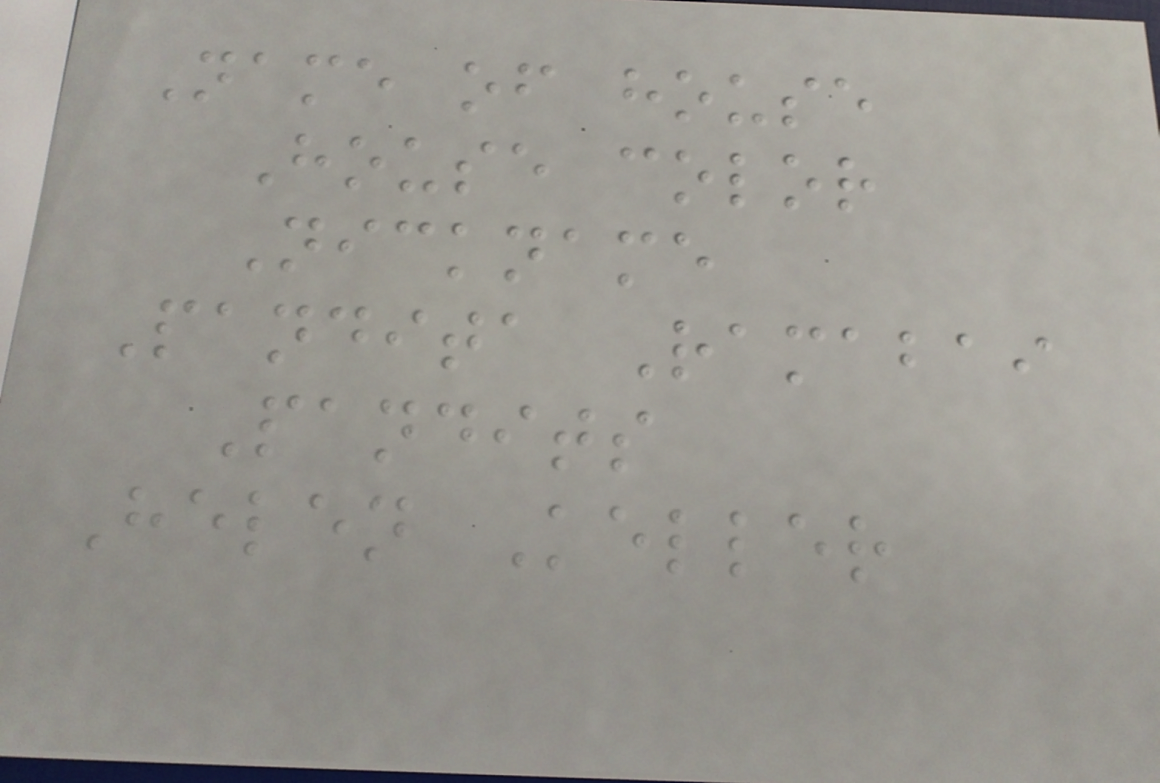Name of house
House color
Nickname
Pandita Ramabai
Pandits
Helen Keller
